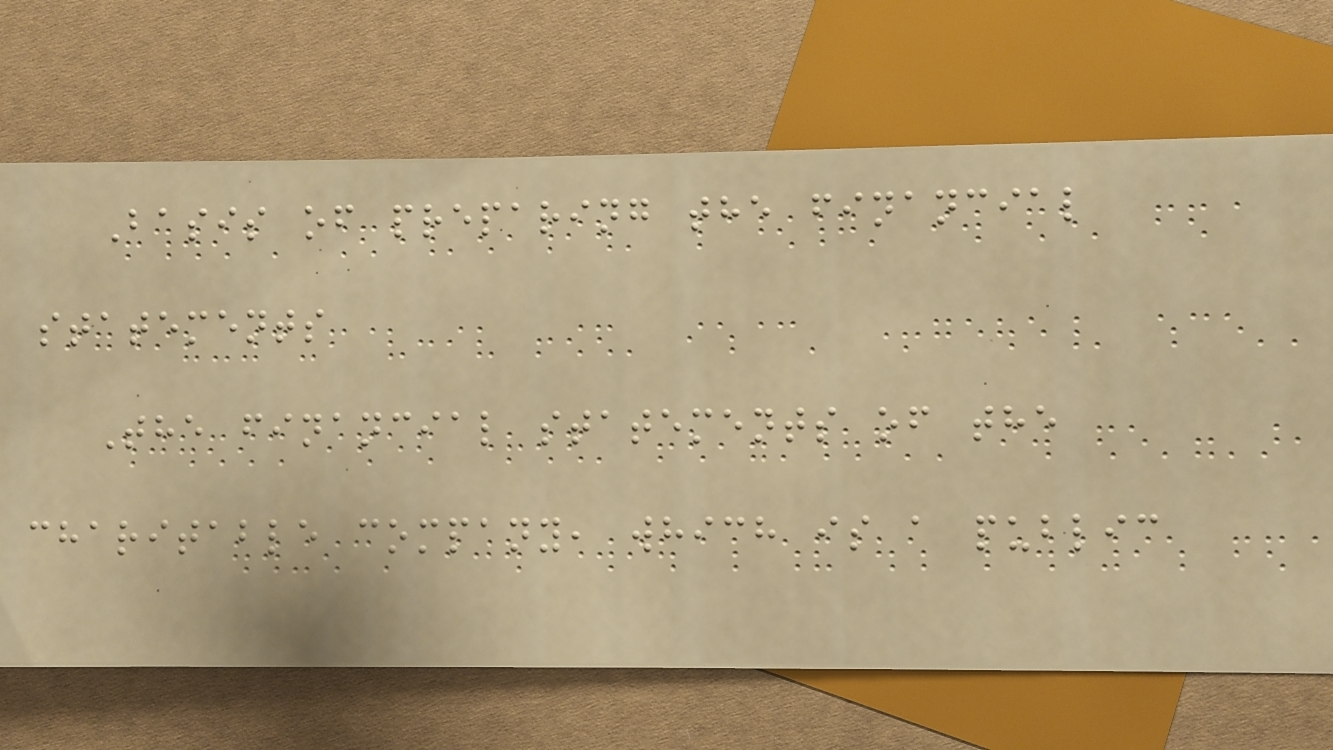Basis of preparing the financial
statements
The financial statements of the
charitable company, which is a public
